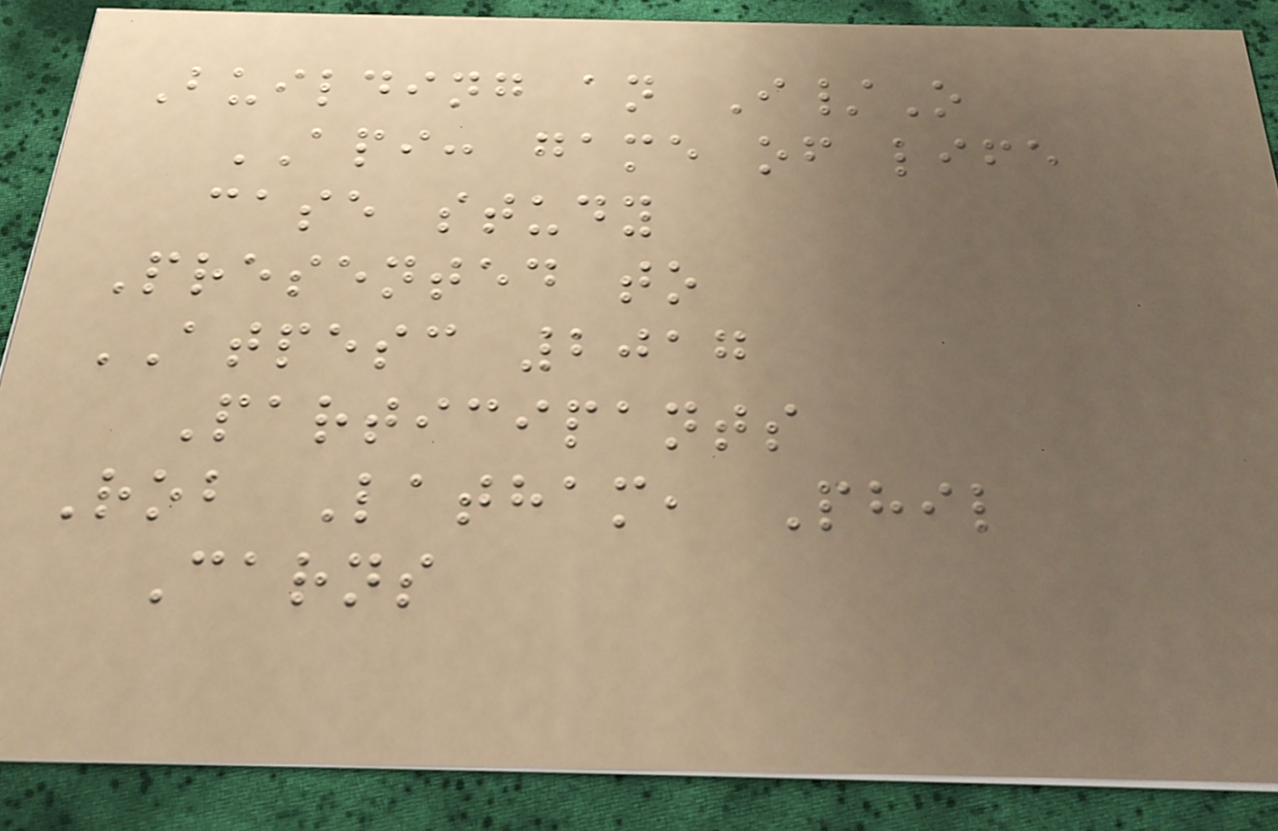Building an I/O
API: game of life
case study
Presented to
ATPESC 2017
Participants
Rob Latham, Phil
Carns
